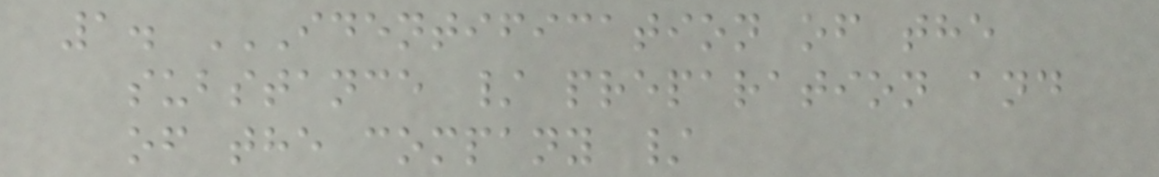1. IDENTIFICATION OF THE
SUBSTANCE / PREPARATION AND
OF THE COMPANY /
